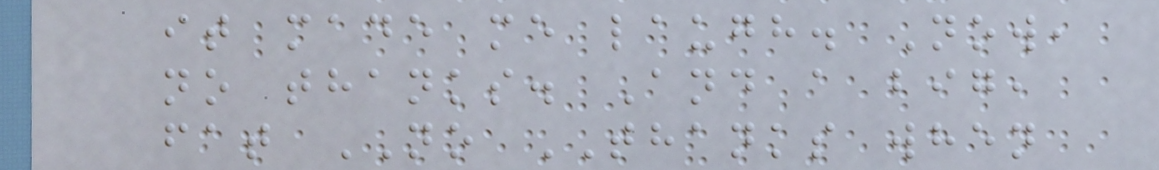it made me laugh. Now,
no thanks. And a big,
fat NO THANKS when
